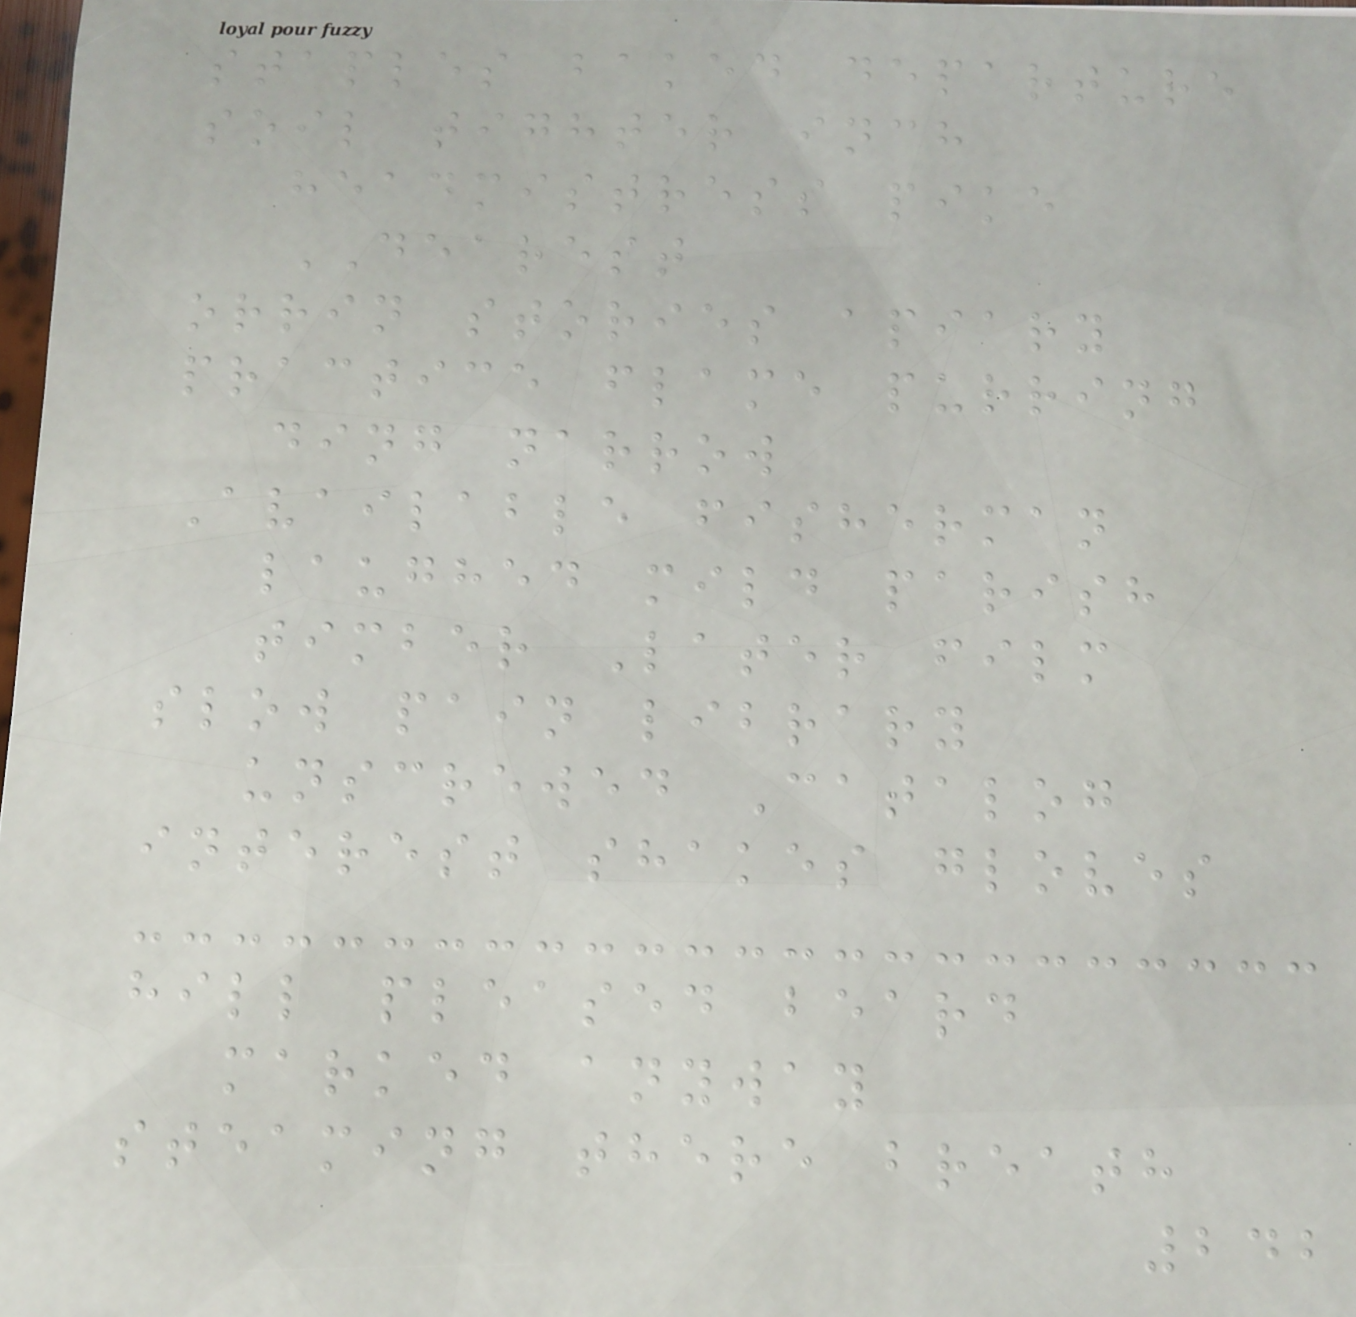staples baked departure
soil tighter inch
headmistress pike
DEAREST
orrin stories apiary
practice flame purring
ding narrow
Available fisherman
laughed mild parish
timber Later film
slow pain library
unscrewed Catalog
interest shakes gloves
hill pleased beard
marked anyway
steaming there breath
242
